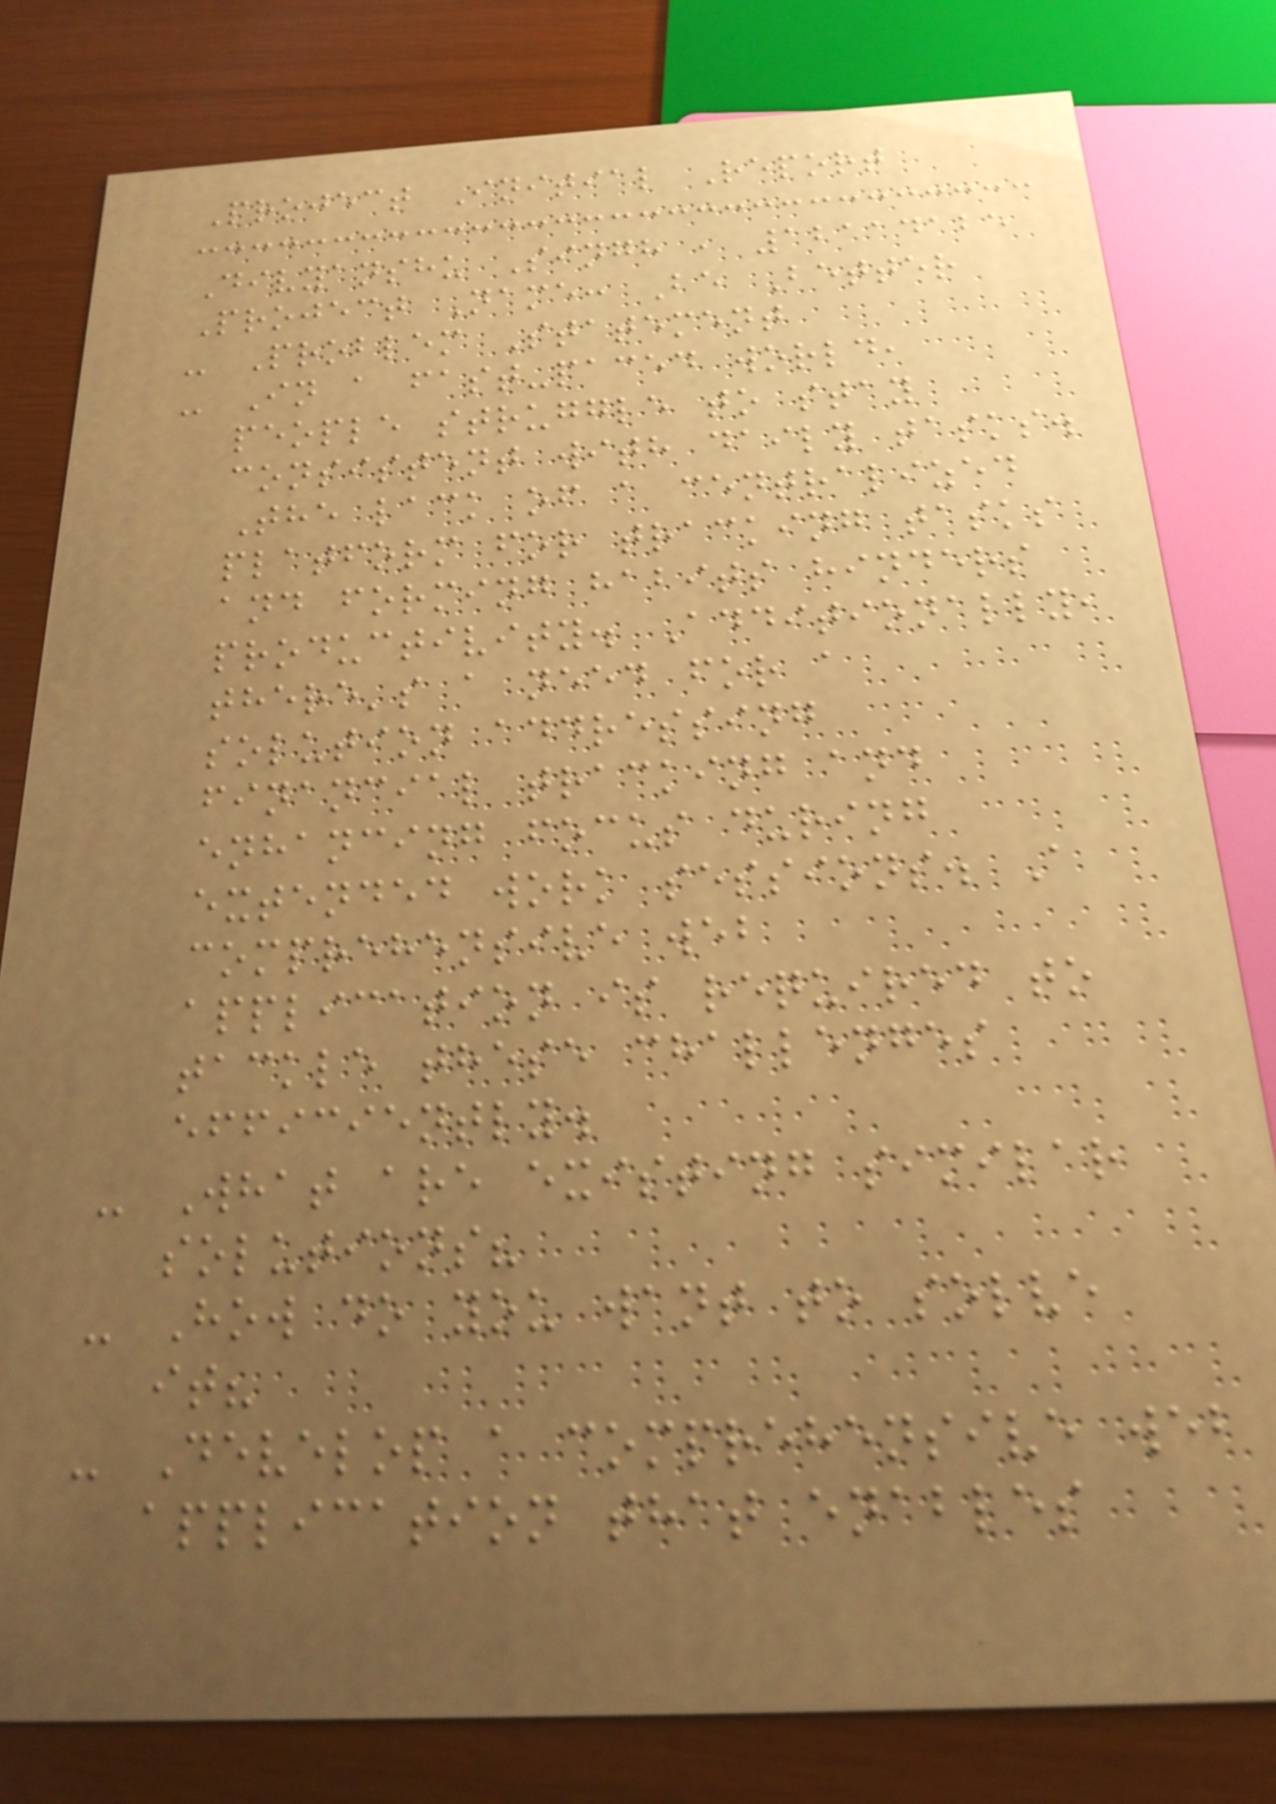Project Initial Report
Divyanshu Singh , 12114125
Project Name: Be Better
- Problem Statement
- In a fast-paced world,
people struggle to stay
consistent with daily tasks.
The lack of a centralized
platform for tracking tasks
and forming habits hinders
productivity. Additionally,
there's a need for a
solution addressing
financial tracking and
enhancing focus during
extended work sessions. A
comprehensive web
application is required to
tackle these challenges
efficiently.
- What are existing similar
solutions?
- How do you want to solve
it?
- Develop a comprehensive web
application that enables
